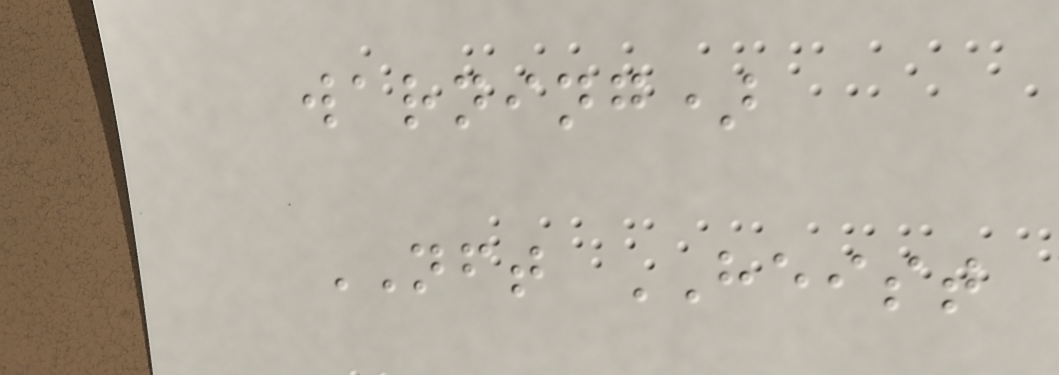warning)
NFT HEIST
